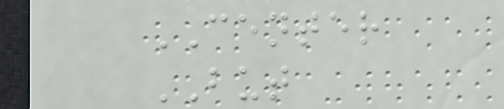CENTER
BUT
